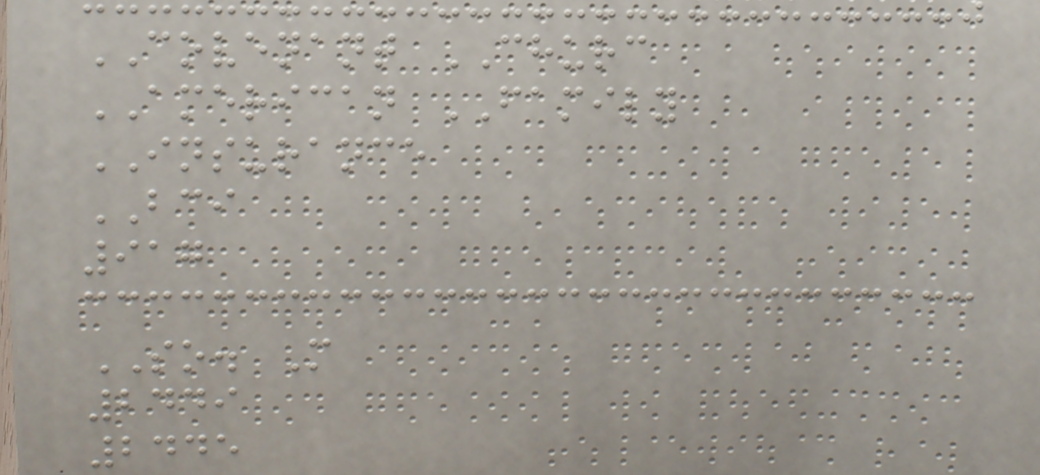COVENANT CHURC
AMERICAN FAMILY
INSURANCE
BCI
917
SO. M
2449
2445
